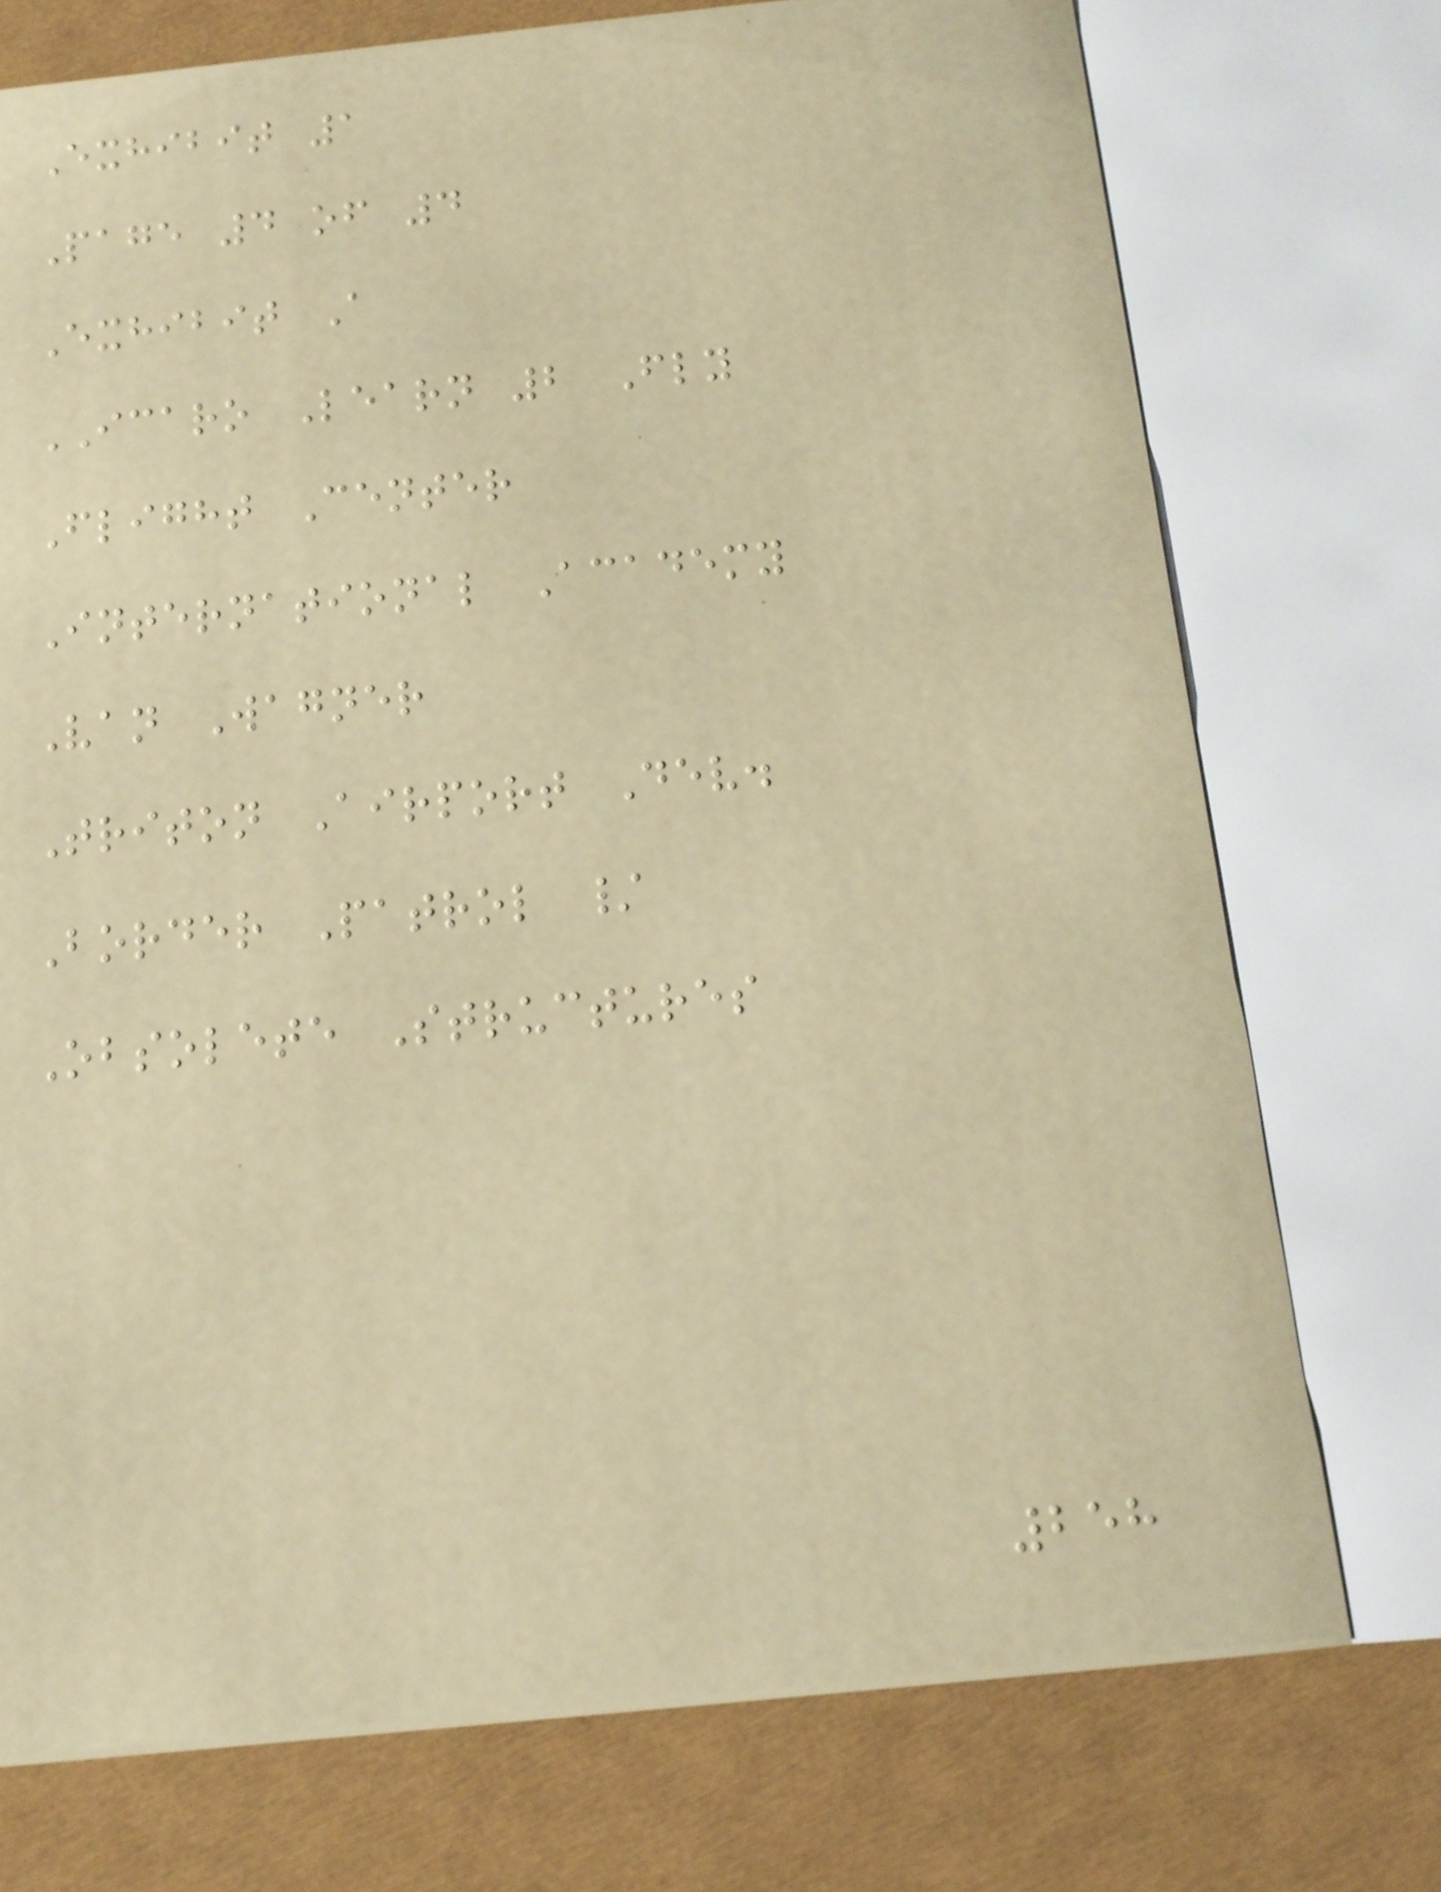Exhibit 1
Page 4 of 4
Exhibit A
ICARO Learn 2 Fly
Flight Center
International Academy
Van Wagner
Triton Airport Dev.
Border Patrol /
Obsolete Structures
258
